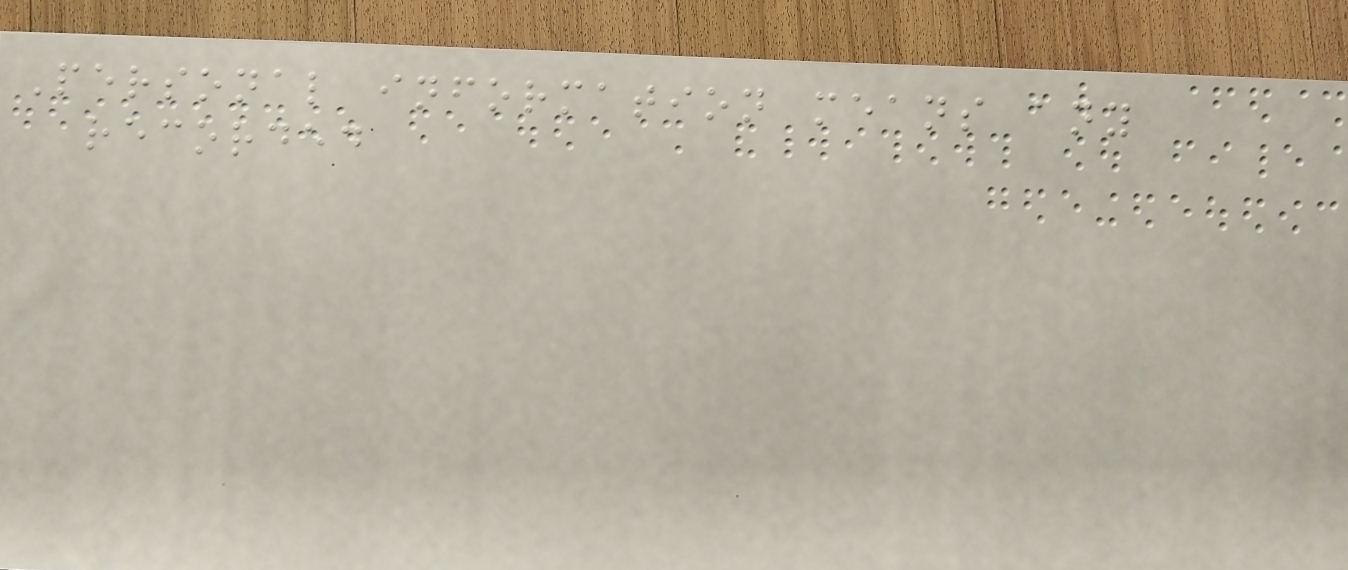Personal information means any
recorded
